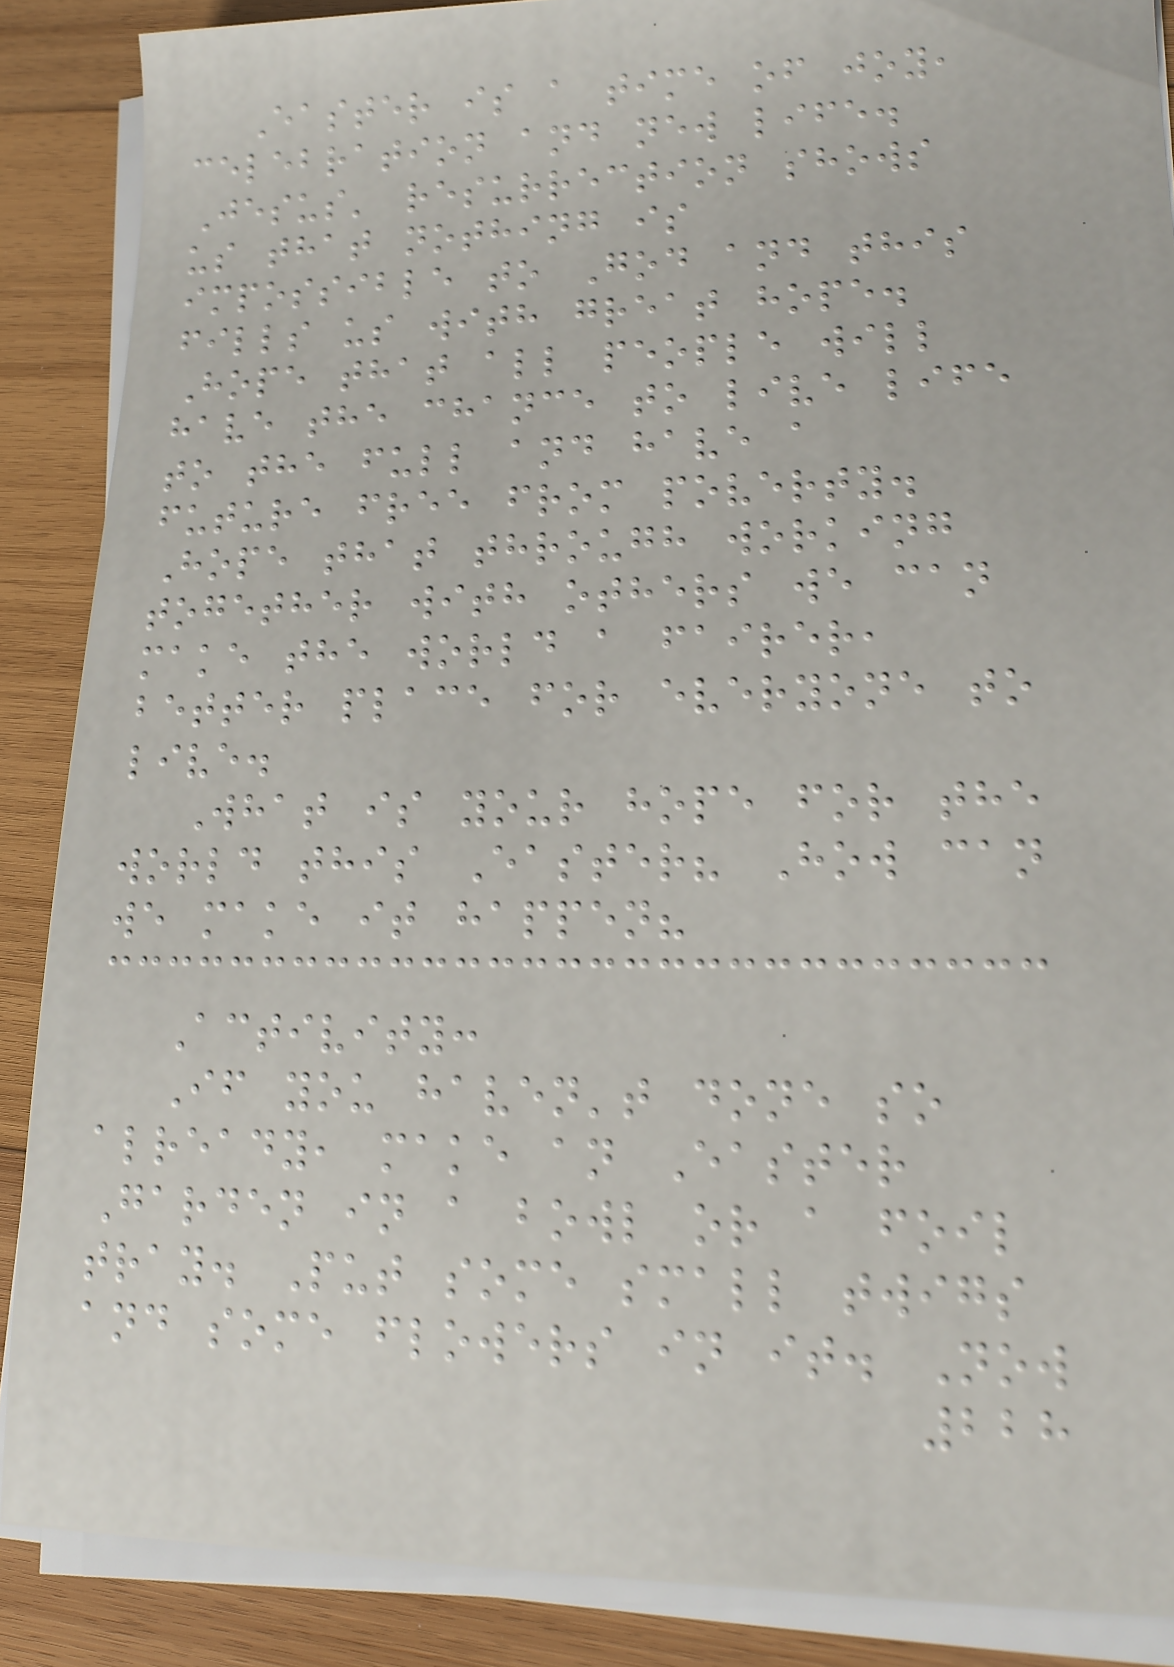Easter is a time of joy,
celebration and new life.
Jesus' resurrection shows
us that nothing is
impossible to God and this
fills us with great hope.
Hope that all people will
have the chance to live life
to the full and have a
future free from poverty.
Hope that through working
together with others we can
make the world a fairer,
better place for everyone to
live.
What is your hope for the
world this Easter? How can
we make it happen?
Activity:
If you haven't done so
already, make an Easter
Garden in a bowl or a foil
tray. Put some small twigs
and some flowers in it. Now
228
